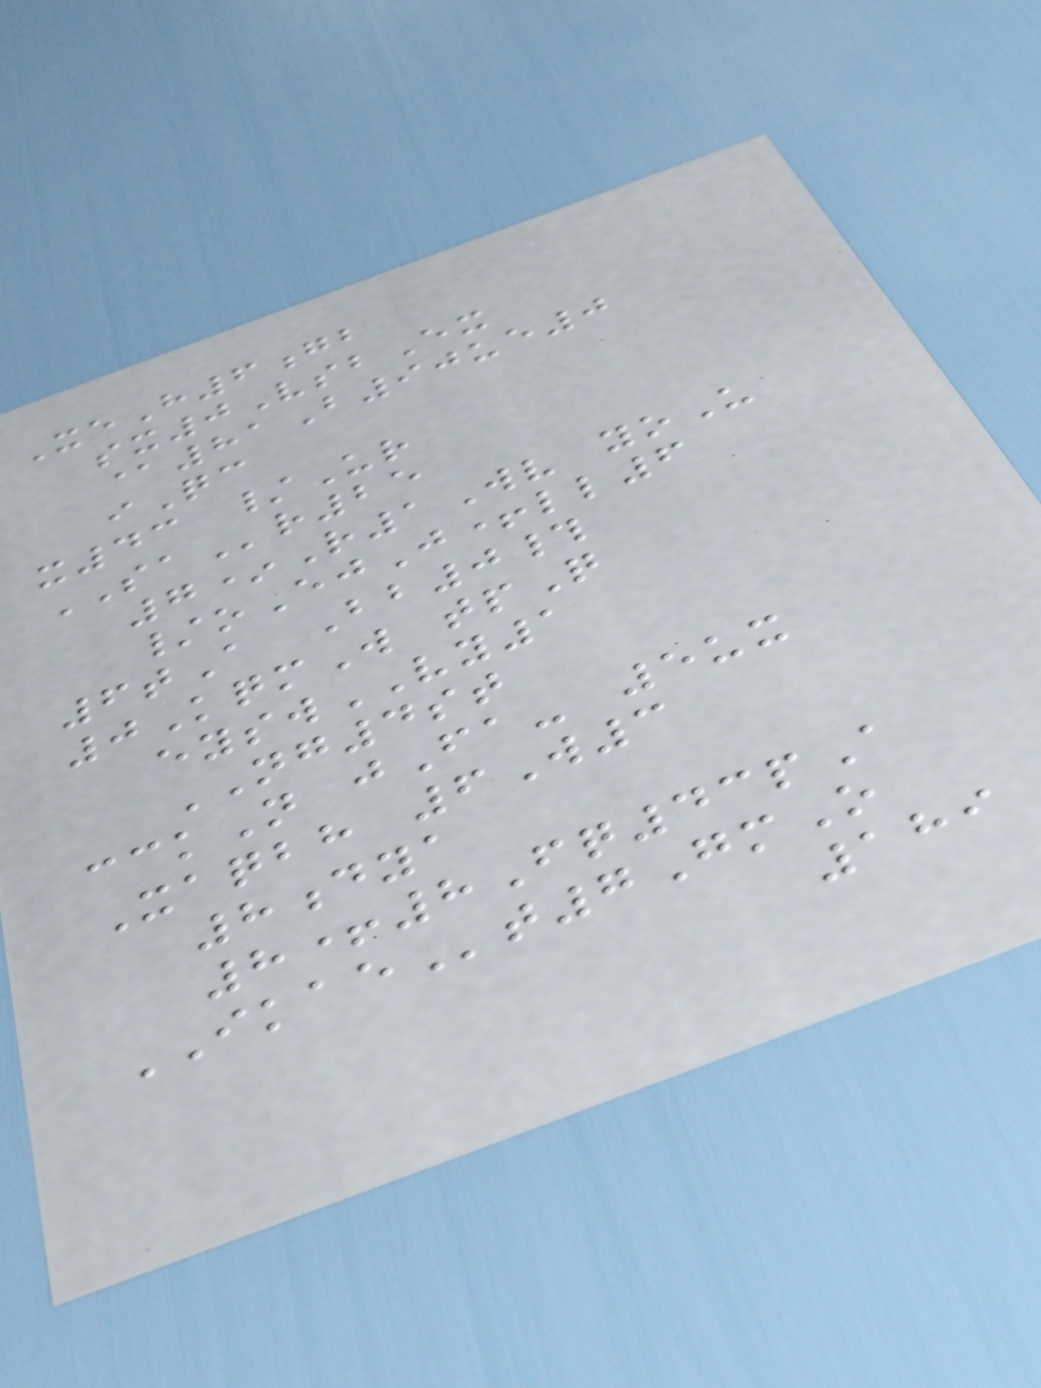XeH6gb
sx0VsbEx
@81B90ue0
iQc
x43 /Ur
SAr25
7*R1Wv yoU
/oEjJ+ll6
6tA Bb0#
0KqmW tpQ
eyswVY1
NG4st
cckN jFa- 5ux
Xaqbh 6W3
8dya
8+8Fq43pA
IKAEt7GmO
189
